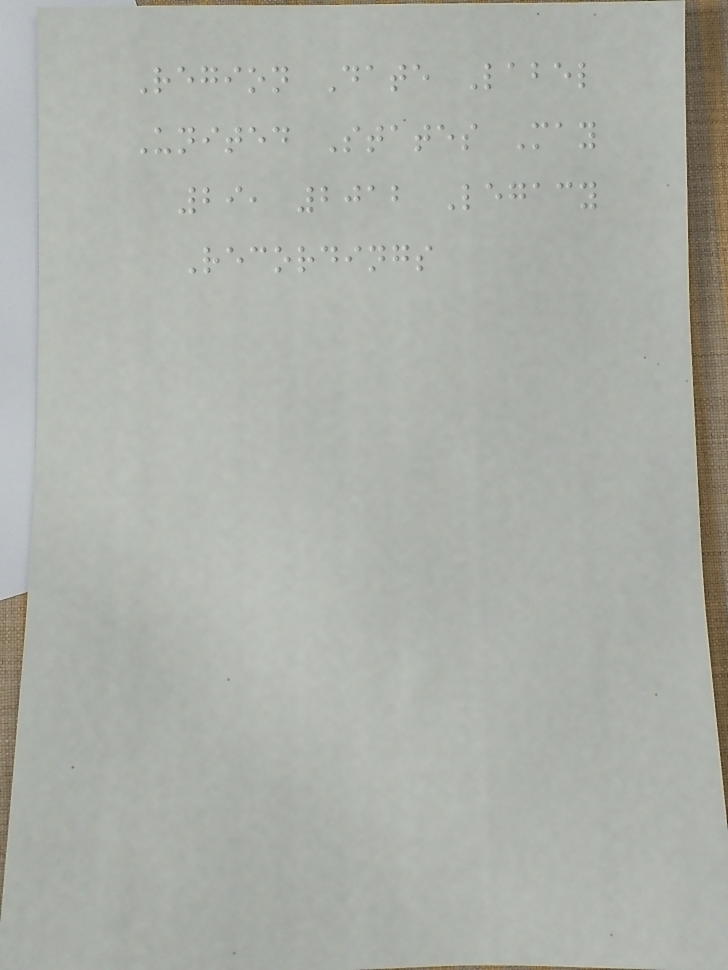Region Date Label
United States May
29, 2012 Legacy
Recordings
